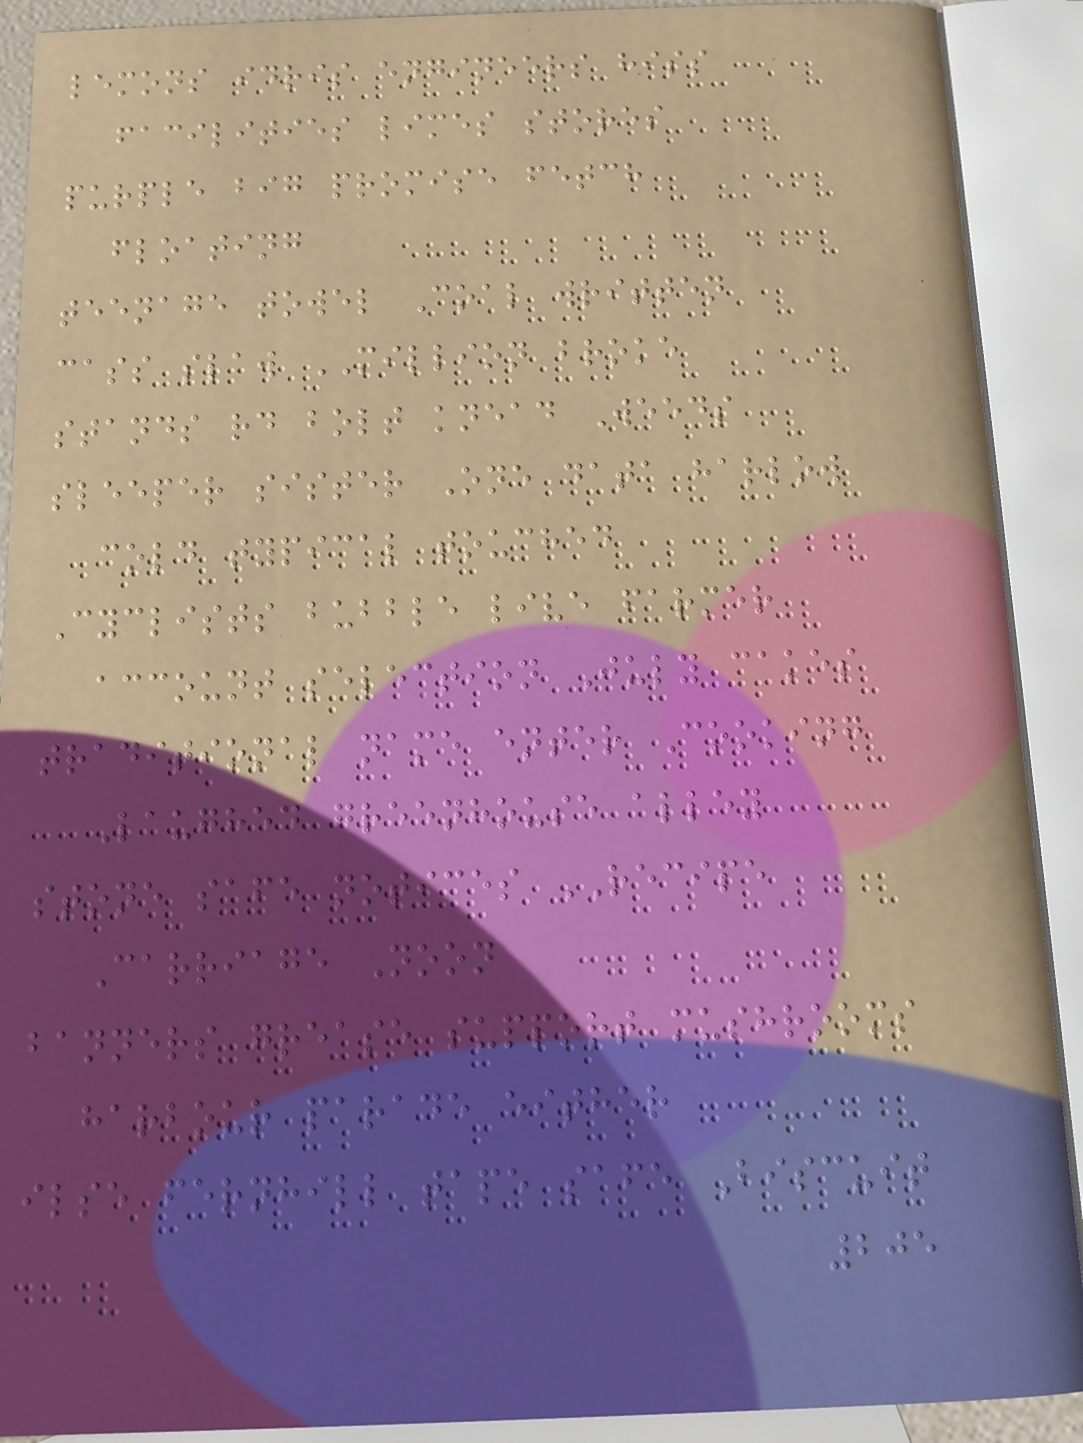lemons idris engineers hiss
facilities limes stores
purple big promise fetch
floating
teenage towel Coal written
cass slaw MILLION broke
stands rd bolt knead Weeds
sleeper sister One data harlow
cold typical touched
Cyclists bubble live farmer
account selection July cakes
traditional name enter Cooking
Laughed greenhouse alley
stone safe notices RECIPE
Carriage Noon
banners grease support mushrooms
harbour parade either
ilse fernhill tape safe Biscuit
205
